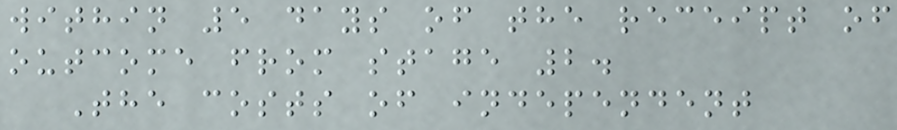within 5 days of the receipt of
outcome from stage 2.
The costs of independent
